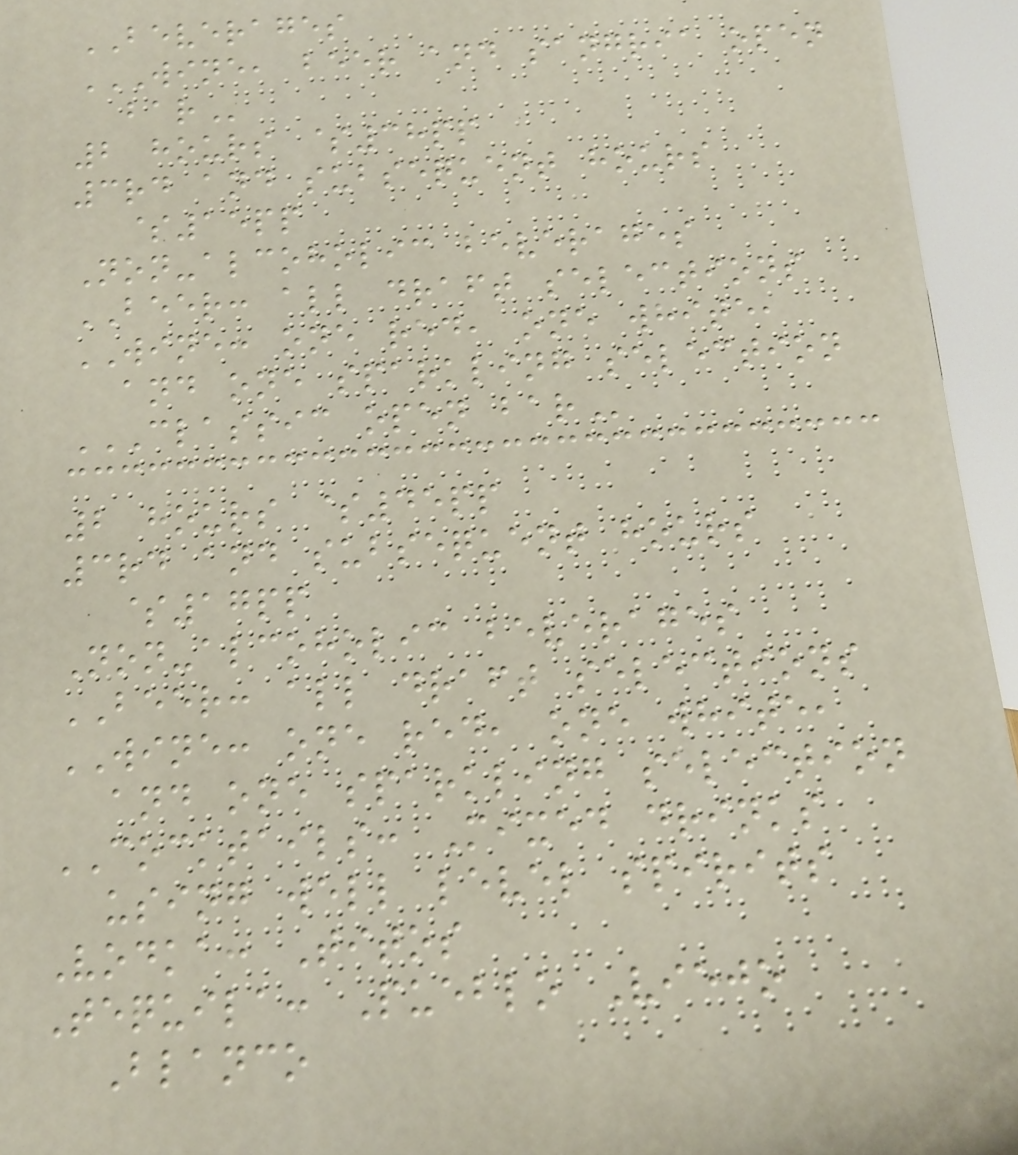BEVERAGES
WINE, BEER AND SANGRIA OPEN
BAR
2 hours $38pp
3rd and subsequent hours
$15pp
Non-alcoholic beverages
BEER: all draft selections
WINE: one red, one white,
and one sparkling selection
CLASSIC OPEN BAR
2 hours $45pp
3rd and subsequent hours
$17pp
Non-alcoholic beverages
BEER: all draft selections
WINE: one red, one white,
and one sparkling selection
COCKTAILS: Mixed drinks
using well level spirits
Vodka: Titos
Tequila: Pueblo Viejo
Blanco
